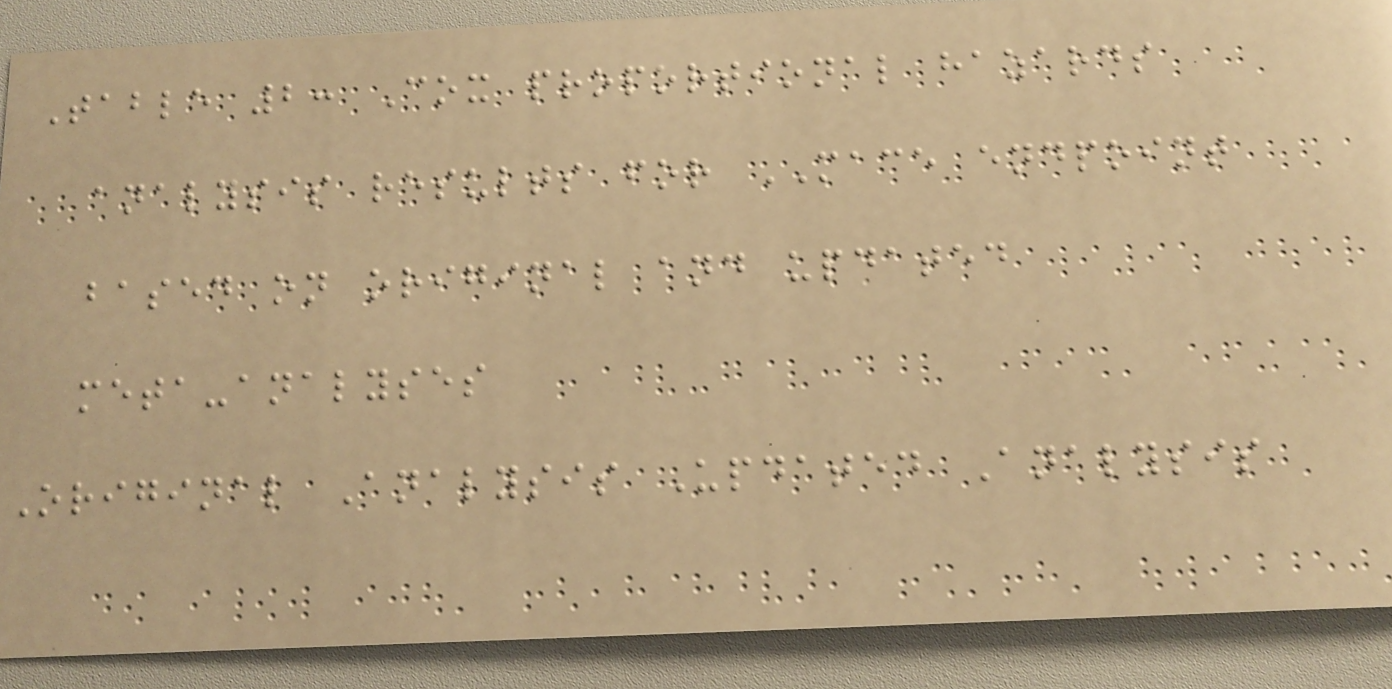Table 2: Cox proportional hazards
analysis results for MACE endpoint
based on original and updated
meta-analyses
Original Analysis Updated Analysis
